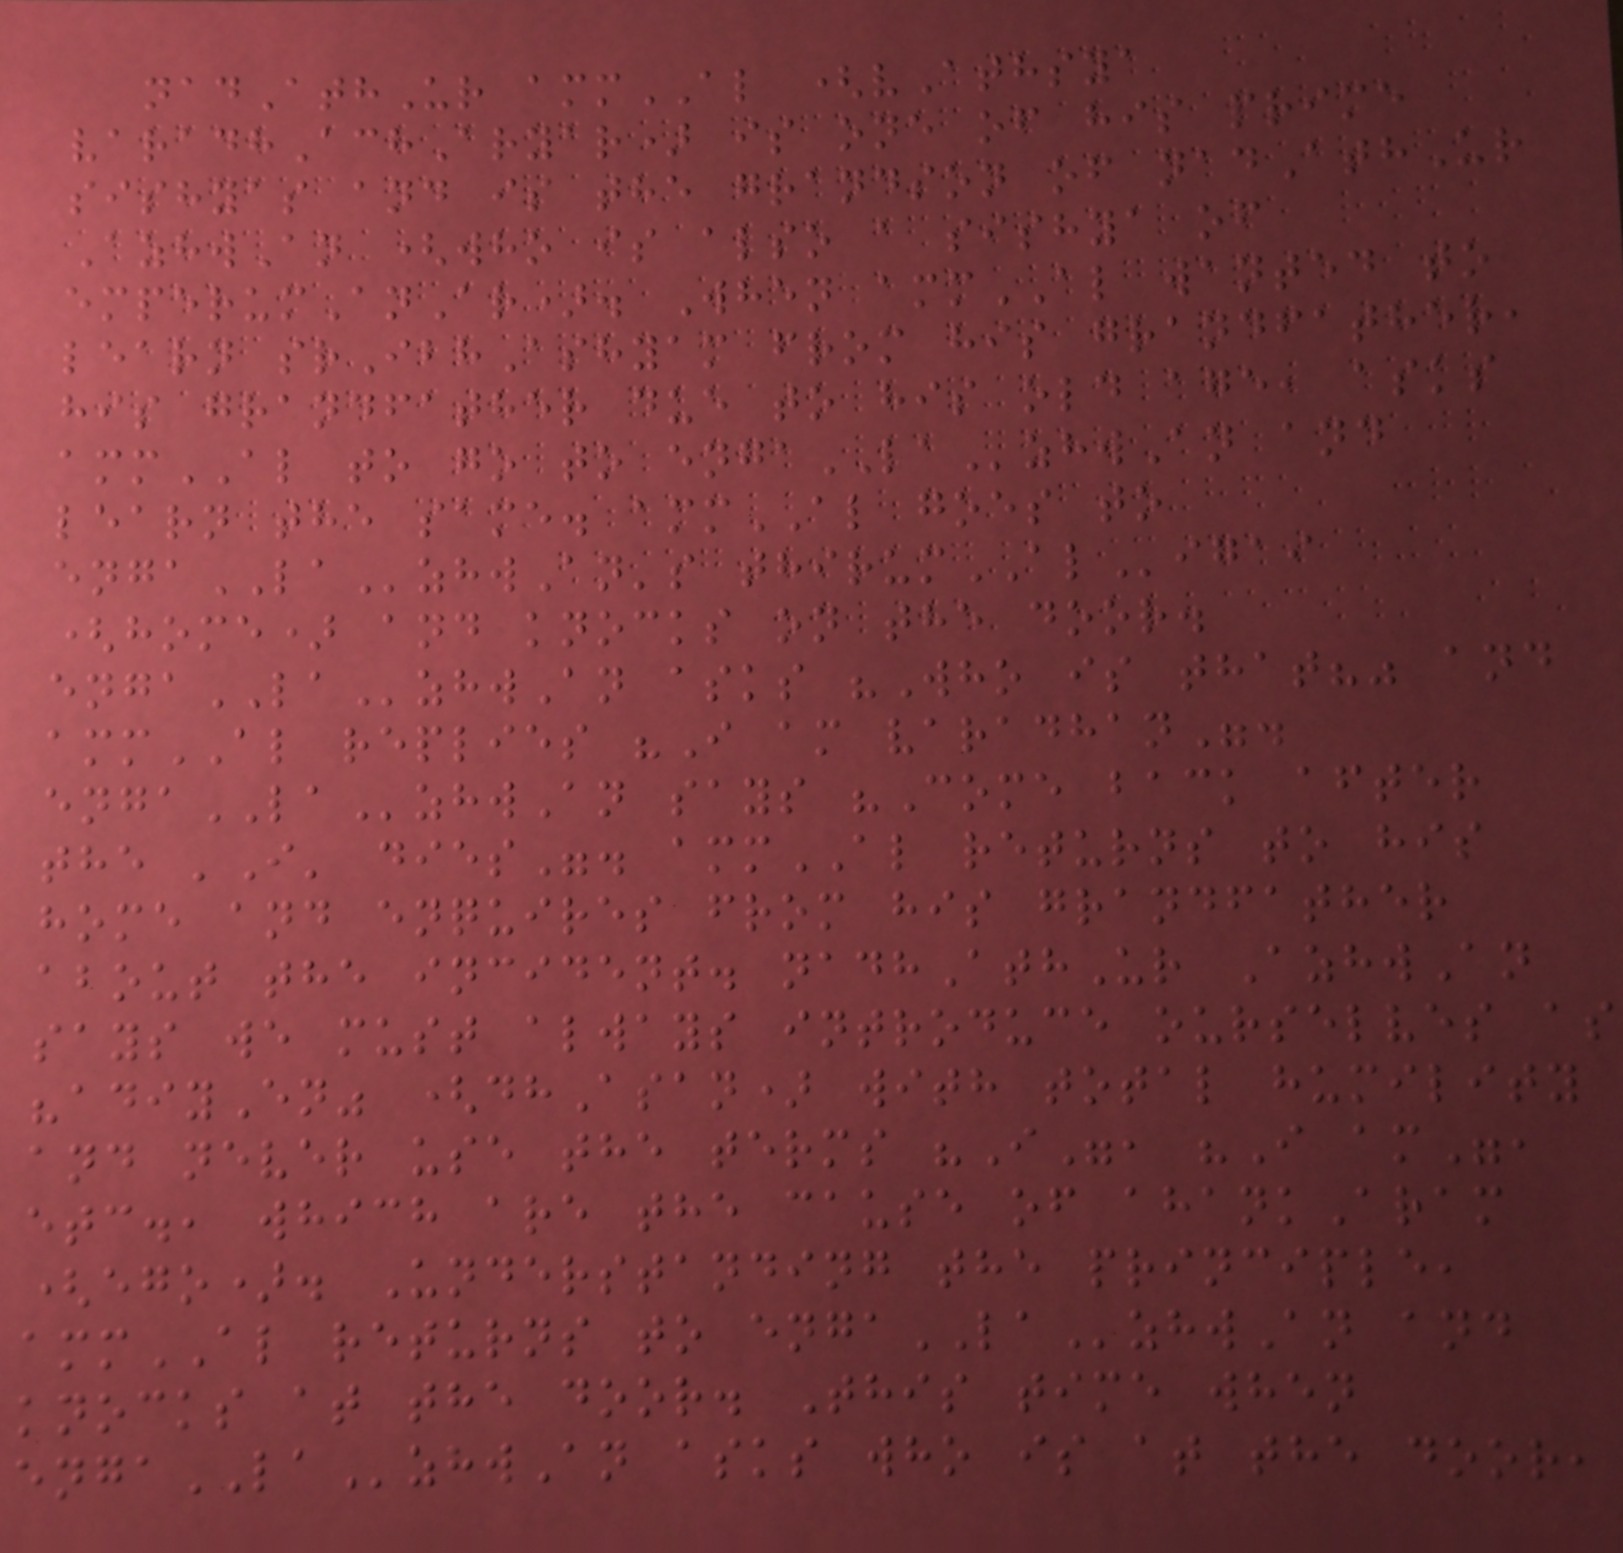nadAthUr ammAL (vAthsya
varadhAchAryar) is one of his prime
sishyas and is the grandson of nadAthUr
AzhwAn (who is also a sishya of
emperumAnAr). When ammAL wanted to
learn srIbhAshyam from his grandfather,
his grandfather due to his old age, asks
ammAL to go to engaLAzhwAn and
learn the same. ammAL goes to
engaLAzhwAn's thirumALigai
(home) and knocks on the door.
engaLAzhwAn asks "Who is that?" and
ammAL replies "I am varadhan".
engaLAzhwAn says "Come back after
the 'I' dies". ammAL returns to his
home and enquires from his grandfather
about the incident. nadhAthUr AzhwAn
says we must always introduce ourselves as
"adiyEn" (dhAsan) with total humility
and never use the terms "I", "I am",
etc., which are the cause of ahankAram
(ego). Understanding the principle,
ammAL returns to engaLAzhwAn and
knocks at the door. This time when
engaLAzhwAn asks who is at the door,
